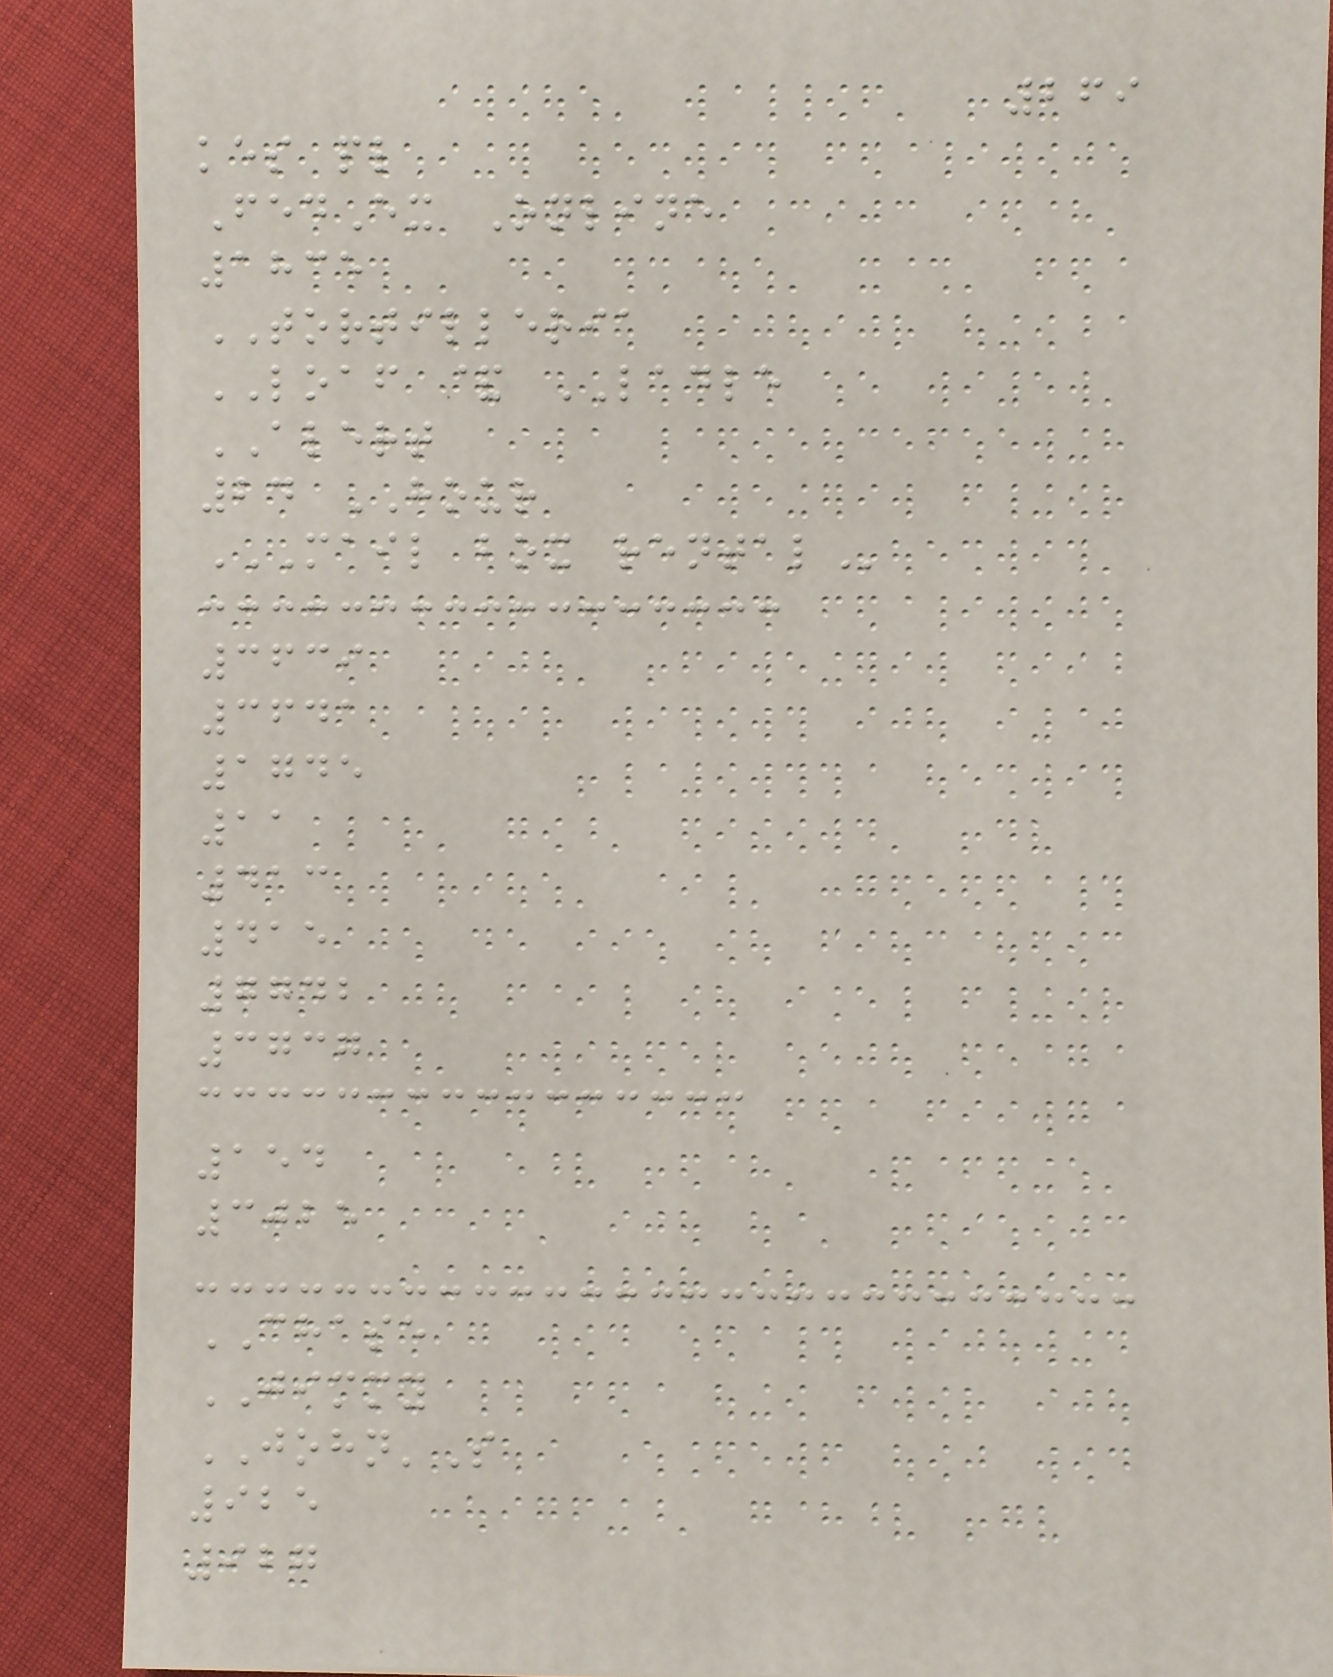269
kes pl
FedEx Online
1835
TORTILLERIA
LOAF & LADLE
ALERT
24 HOUR
MAIL BOX RENTAL
3639
3641
1745
11
413
415
7742
3737
154
3025
CHASE
JIMMY
JOHN'S
925
927
